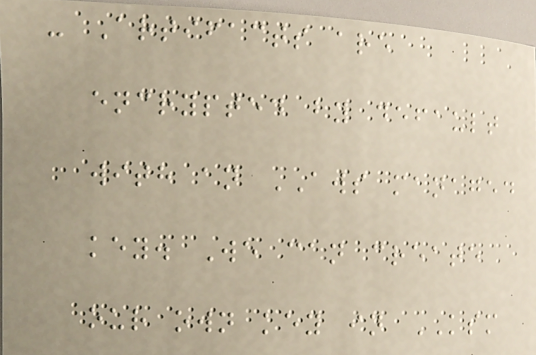- Artifacts are
encrypted by default
with an AWS managed
key. We can create
our own key in KSM
